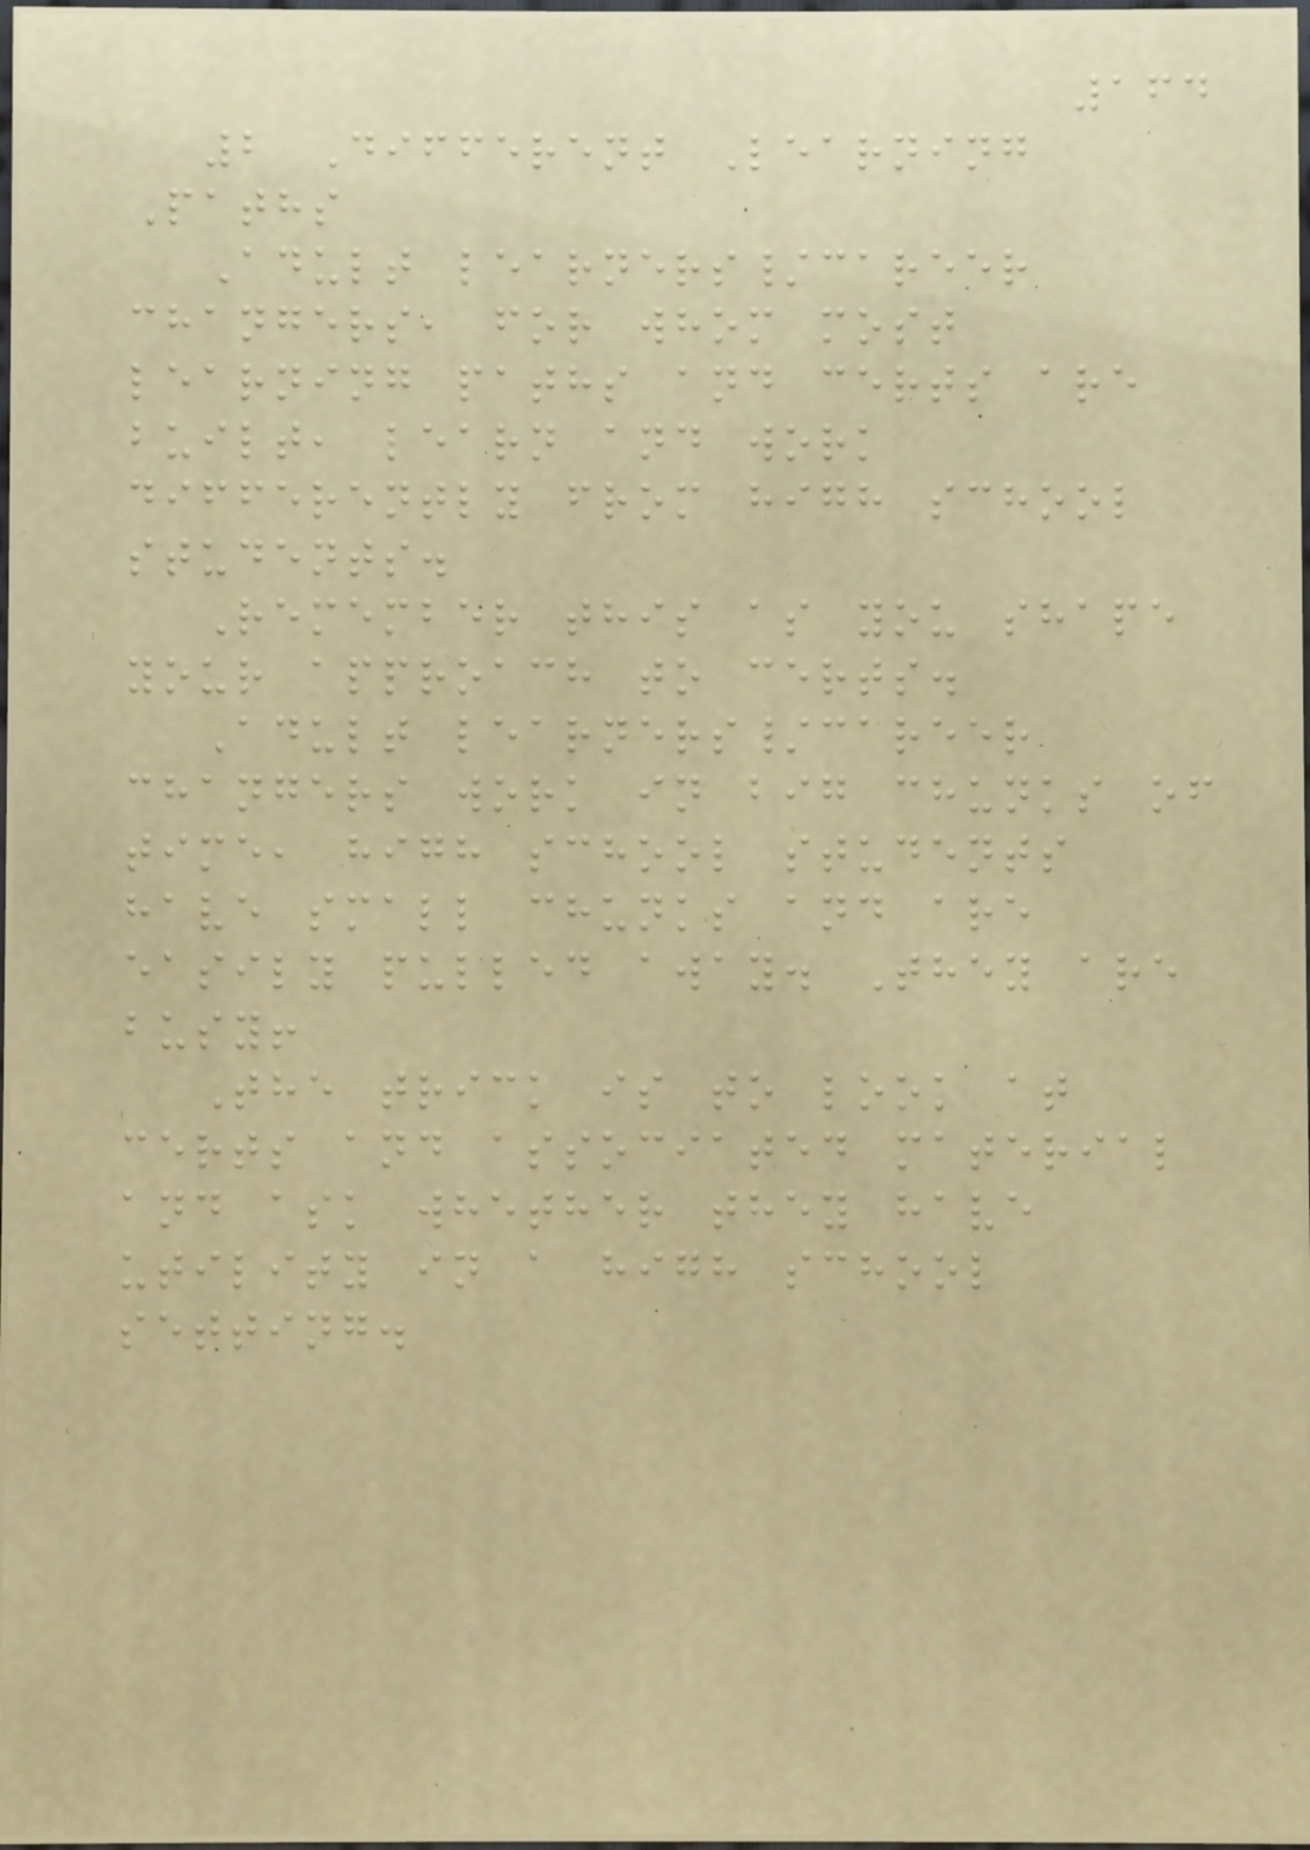164
2 Different Learning
Paths
Adult learners/career
changers, for whom most
learning paths and certs are
built, learn and work
differently from high school
students.
Remember this as you shape
your approach to certs.
Adult learners/career
changers work in big chunks of
time, high school students
have small chunks and are
easily pulled away. They are
busy!
The trick is to look at
certs and associated material
and ask whether they have
utility in a high school
setting.
